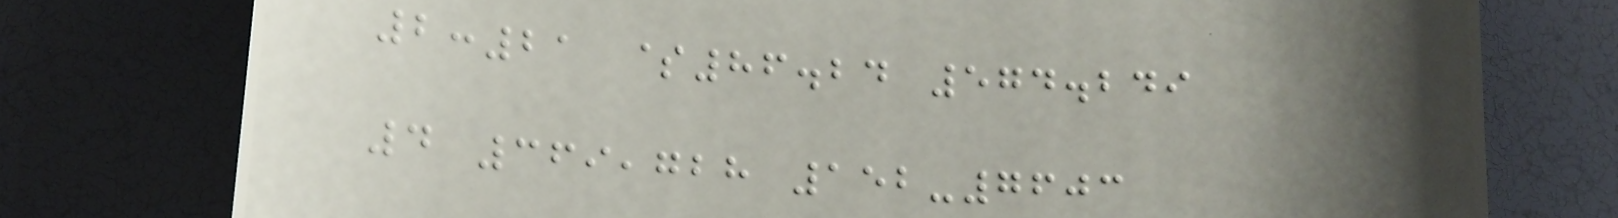2:21 $86.24 574.249
4 369,728 152-7603
